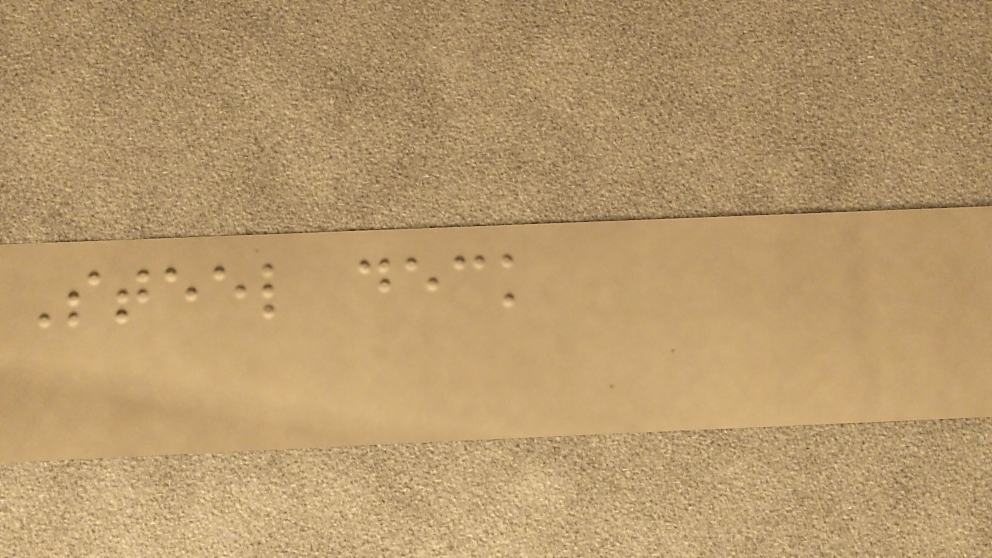Steel deck
